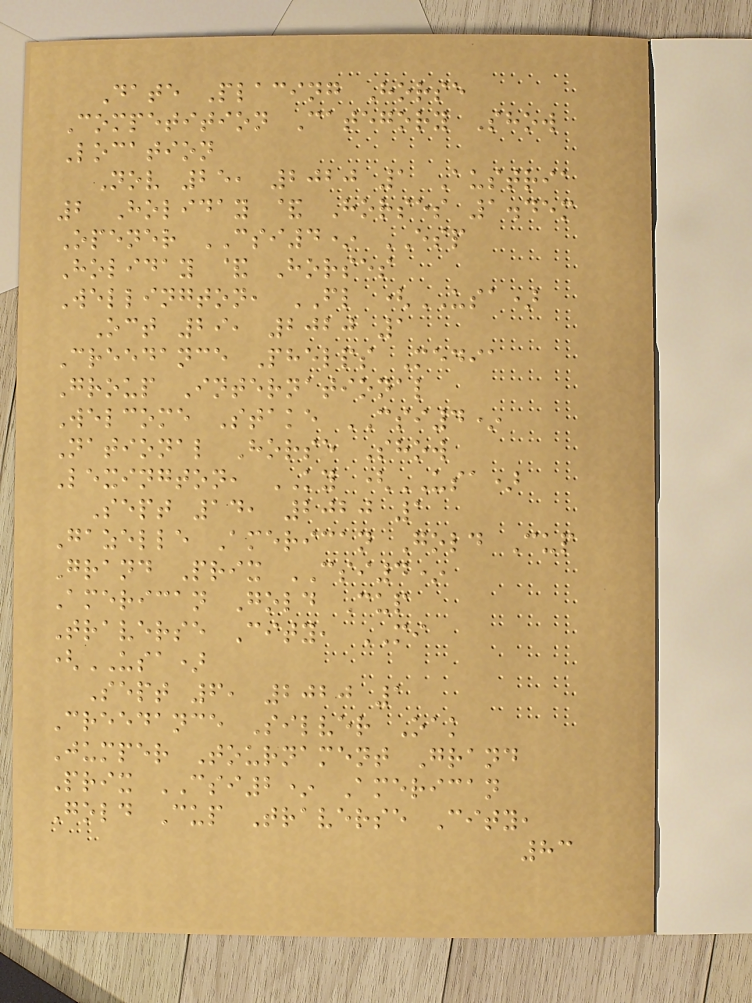Date Placing Horse
Competition Category Show
Location
Nov 25, 2020 1 Austria
2 Holiday & Horses 1.45m
Opener CSI4* ESP
Holiday & Horses
Wellington, FL (USA)
Oct 29, 2020 1
Creedance Phelps Media
Group International
Welcome Stake CSI4*
National Horse Show
Lexington, KY (USA)
Sept 14, 2020 1
Gazelle American Gold Cup
Grand Prix CSI4*
American Gold Cup
Traverse City, MI
(USA)
Sept 6, 2020 1
Creedance Silver Oak
Jumper Tournament Grand
Prix CSI2* American
Gold Cup Traverse City,
83
